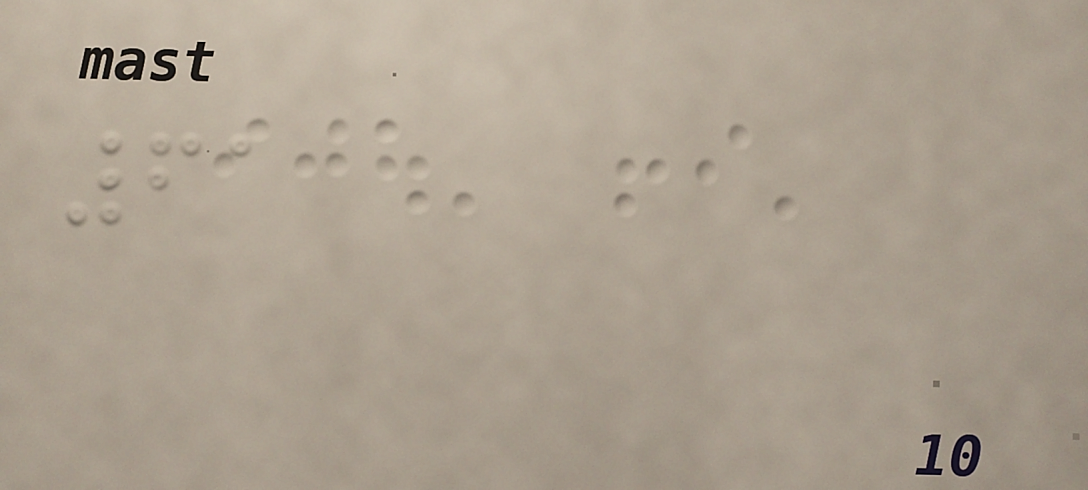61
